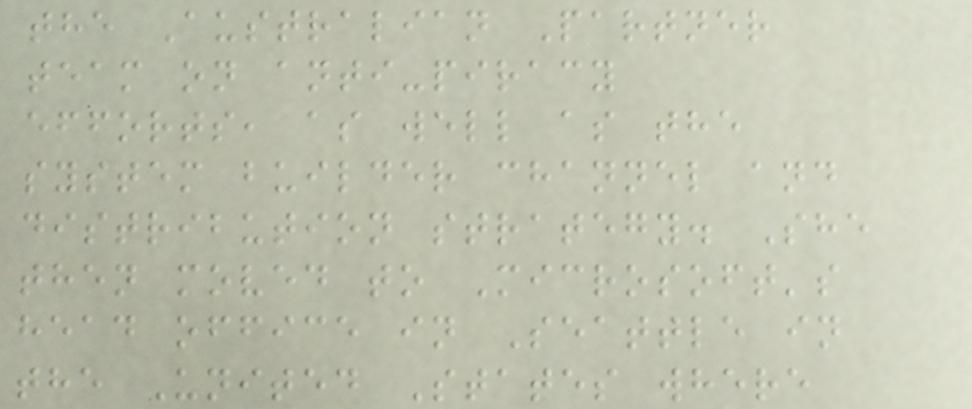the Australian Partner
team on anti-piracy
efforts, as well as the
system builder channel and
distribution strategy. She
then moved to Microsoft's
head office in Seattle in
the United States where
